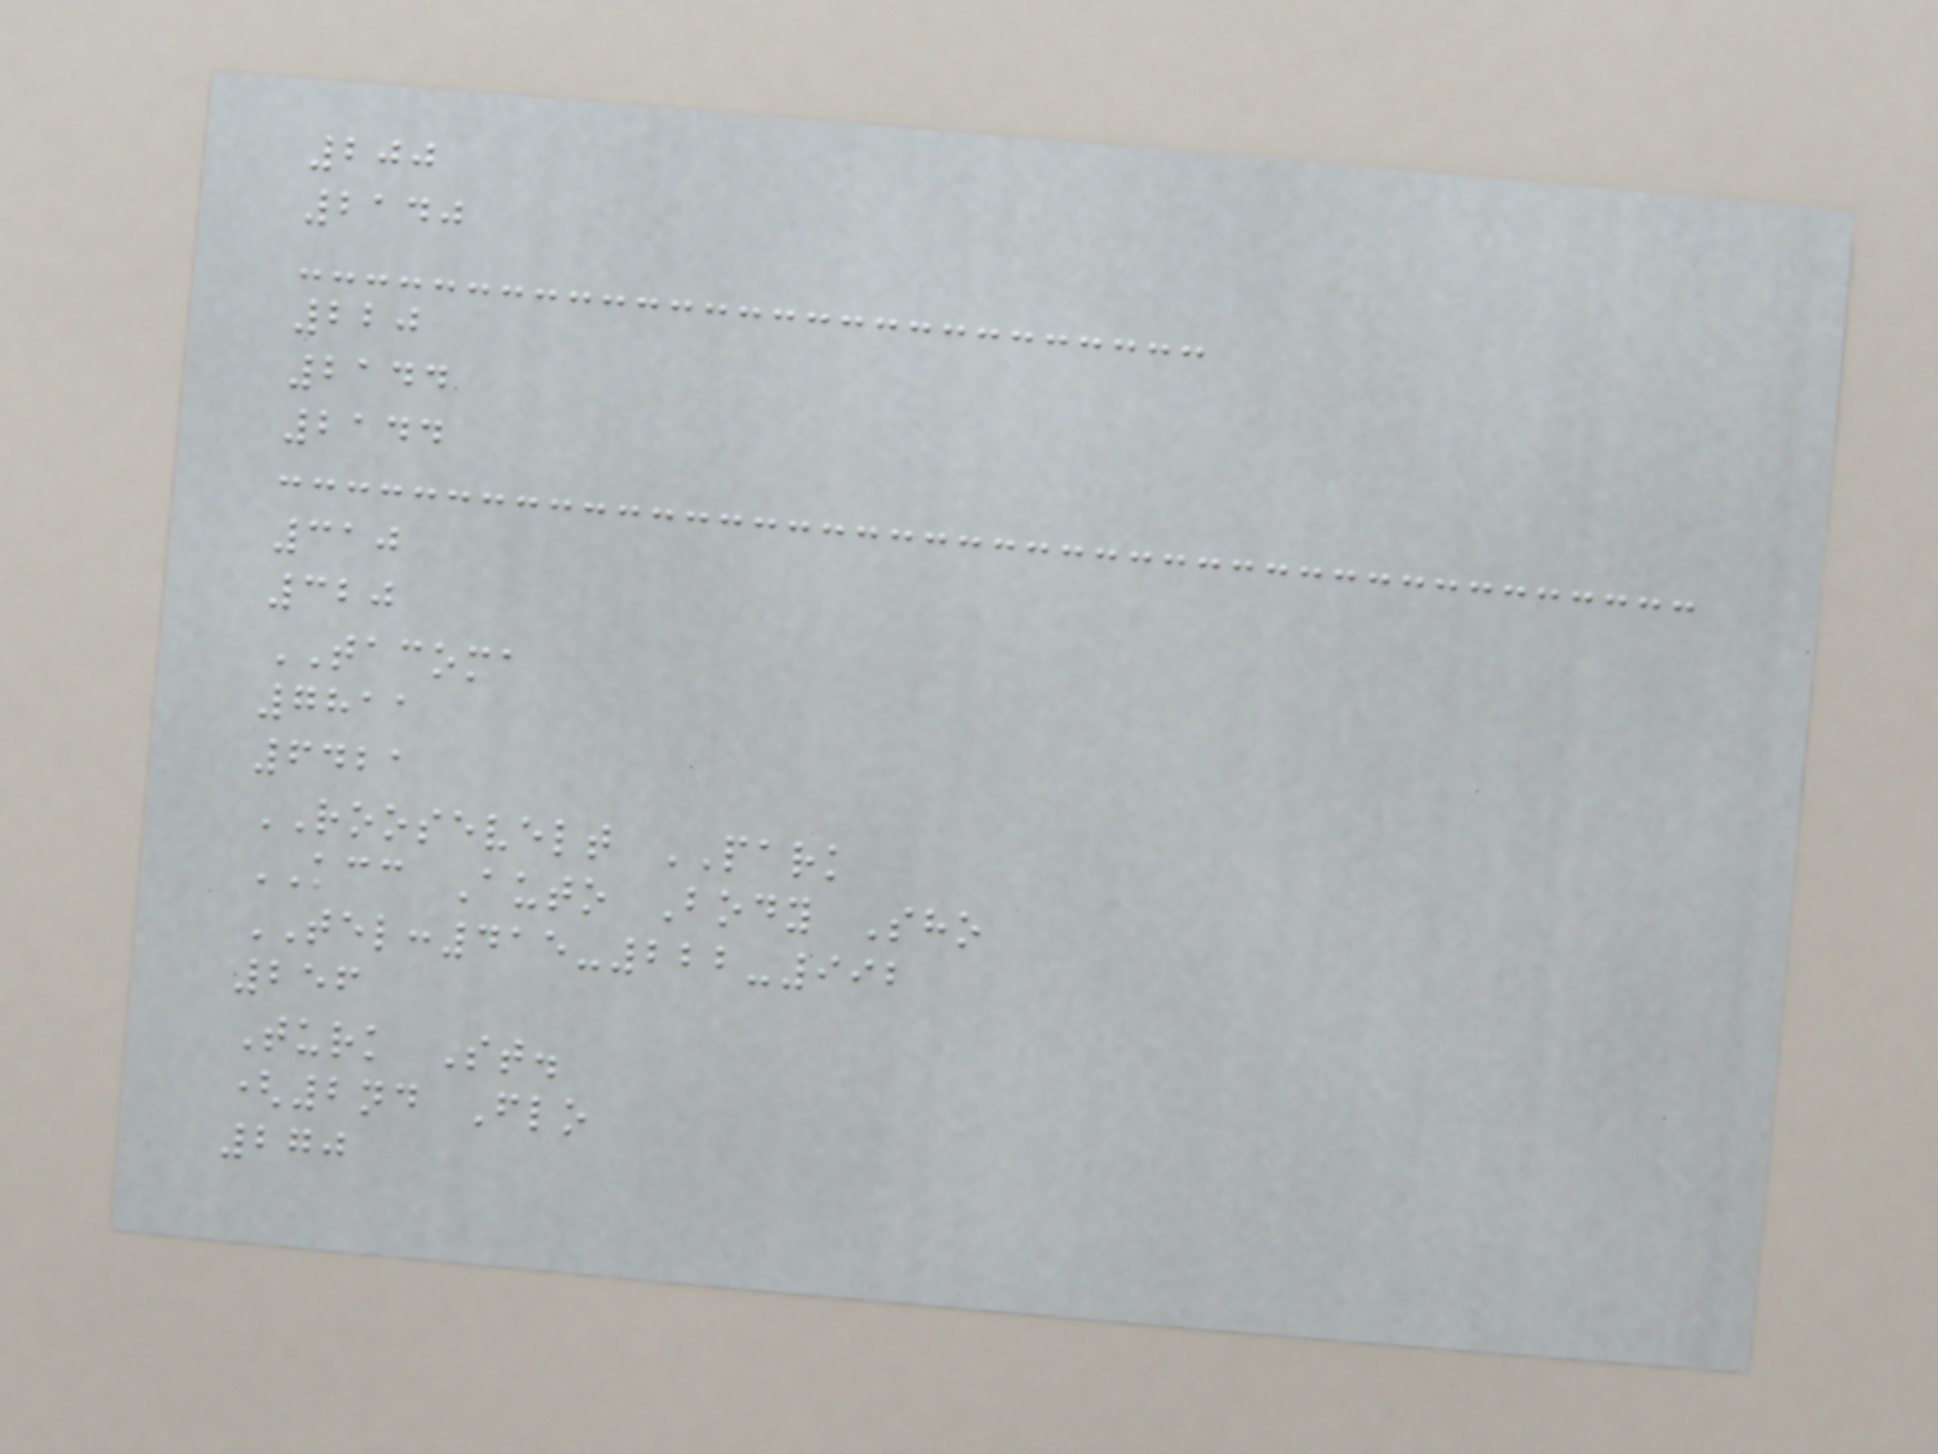200
2140
220
2144
2144
310
320
TACOMA
7811
6421
ROOSEVELT PARK
KCC Auto Body Sho
TEL:415-222-992
256
Turk St.
(2nd Flo
270
